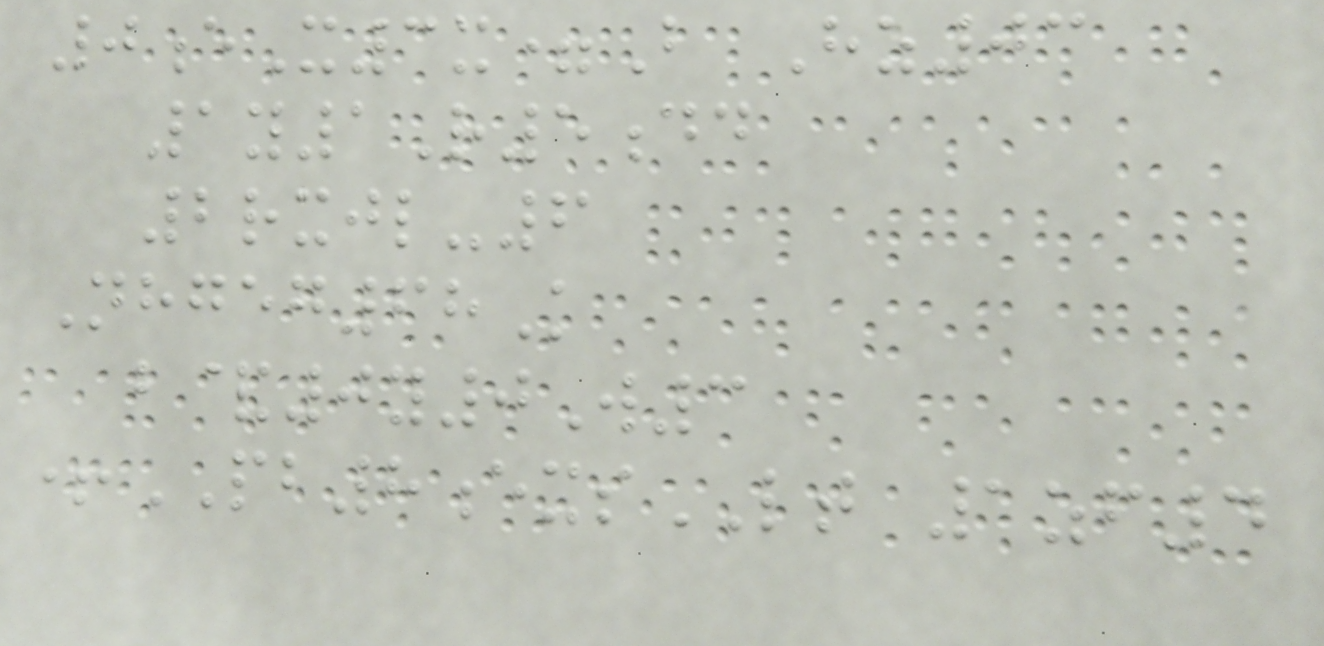0eX3x=B Hz03
1y1R5dd
2rxjl-6
Nhgeg68K
b&0y0W3
+PB8exsLT 1zf4
